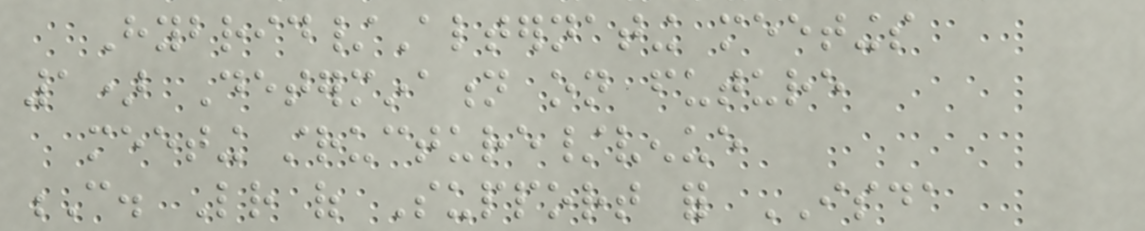Hybrid/Alternating meetings
1) Determination on future
meeting structure/venue
C. Letter of Support for ISDA
